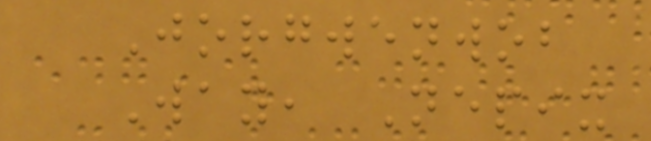Jorgwenwob
Way, Nepix
